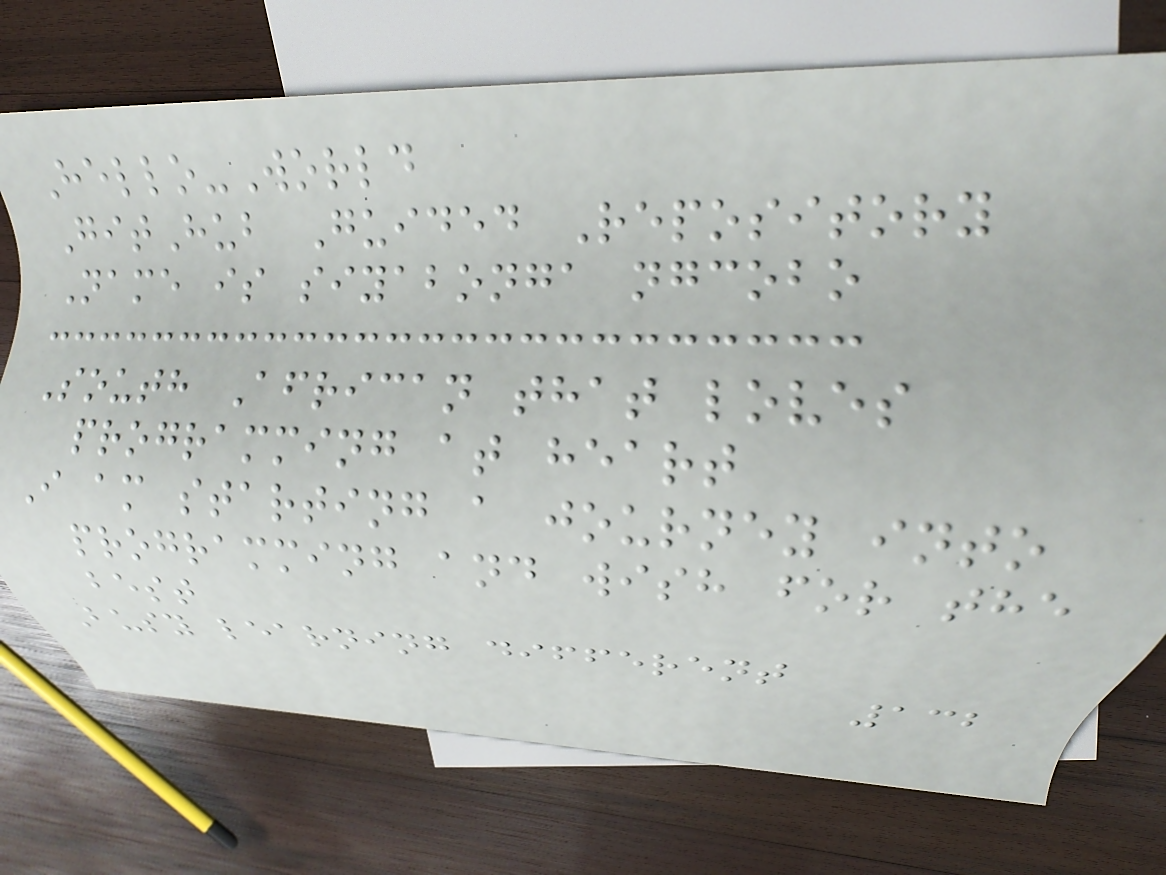Hello-World
GitHub Guided Repository
Name is siyabonga ngcobo
South African that loves
programming at heart
I am starting a journey into
programming and wish for the
best
Busy learning different
132
